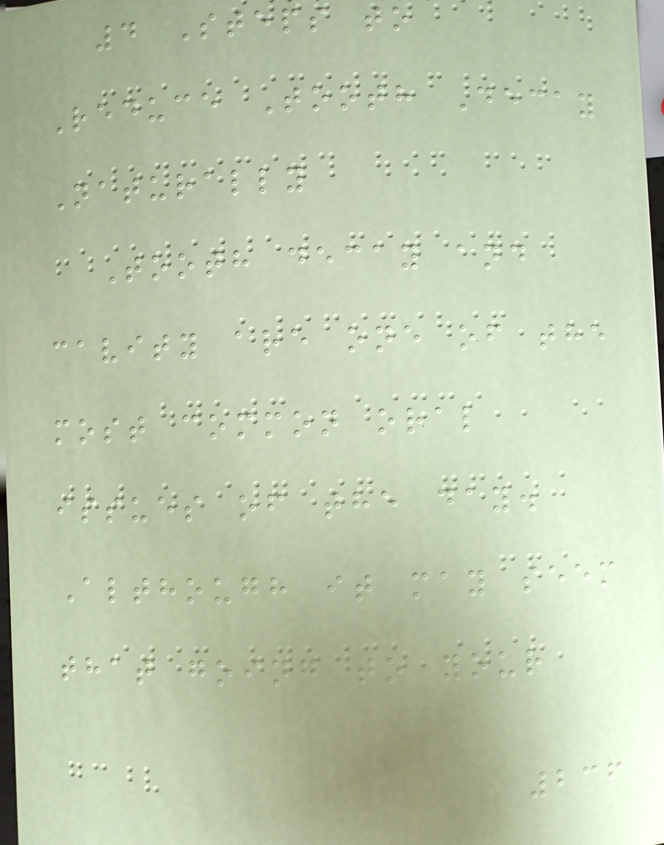4 Steps to
Reduce Tooth Decay
Naturally
Tooth decay and
cavity are one of the
most common oral
issues of the day.
Although it may seem
that going to your
236
